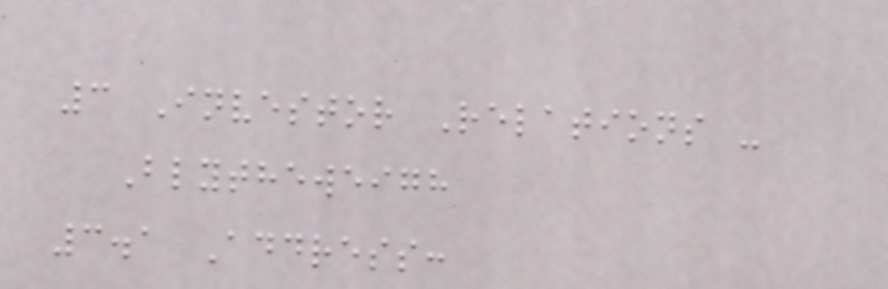3 Investor Relations -
Blytheweigh
3.1 Address:
